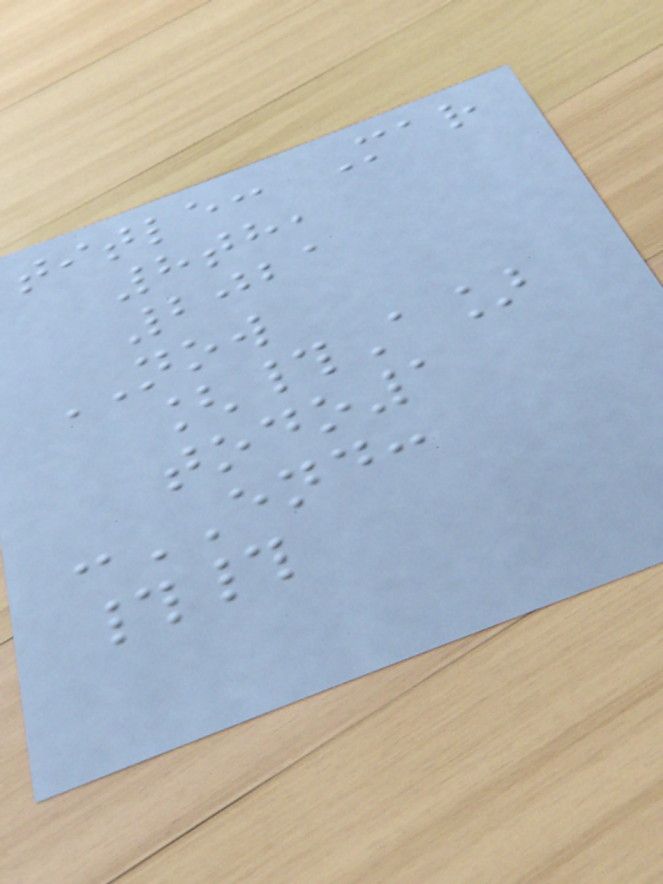title: Mar
8th,
2021
NOW
[#A]
todo1
:END:
##
